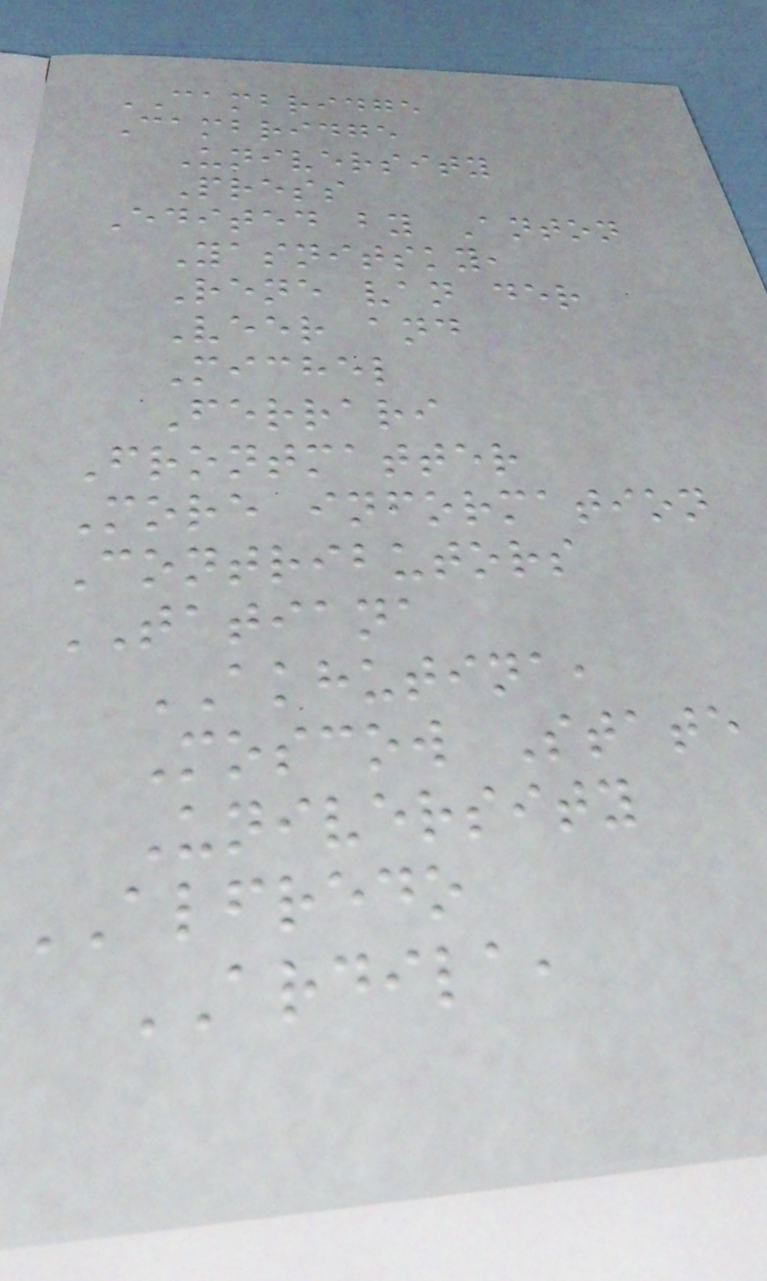CAMBRIDGE
Cambridge
University
Press
Edited by Anton
Yasnitsky,
Rene van der
Veer and
Michel
Ferrari
Frontmatter
More information
Contributors
TATIANA
AKHUTINA,
Moscow State
University
ALFREDO
ARDILA,
